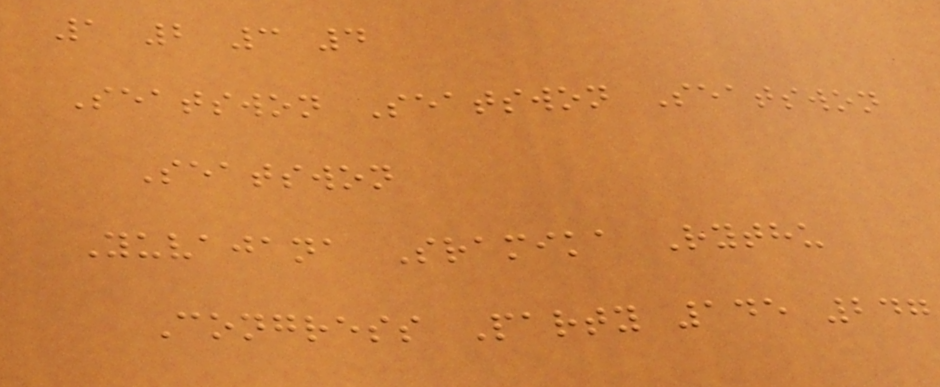1 2 3 4
Seatswon Seatswon Seatswon
Seatswon
Yuvajana Sramika Rythu
Congress Party 145 247
